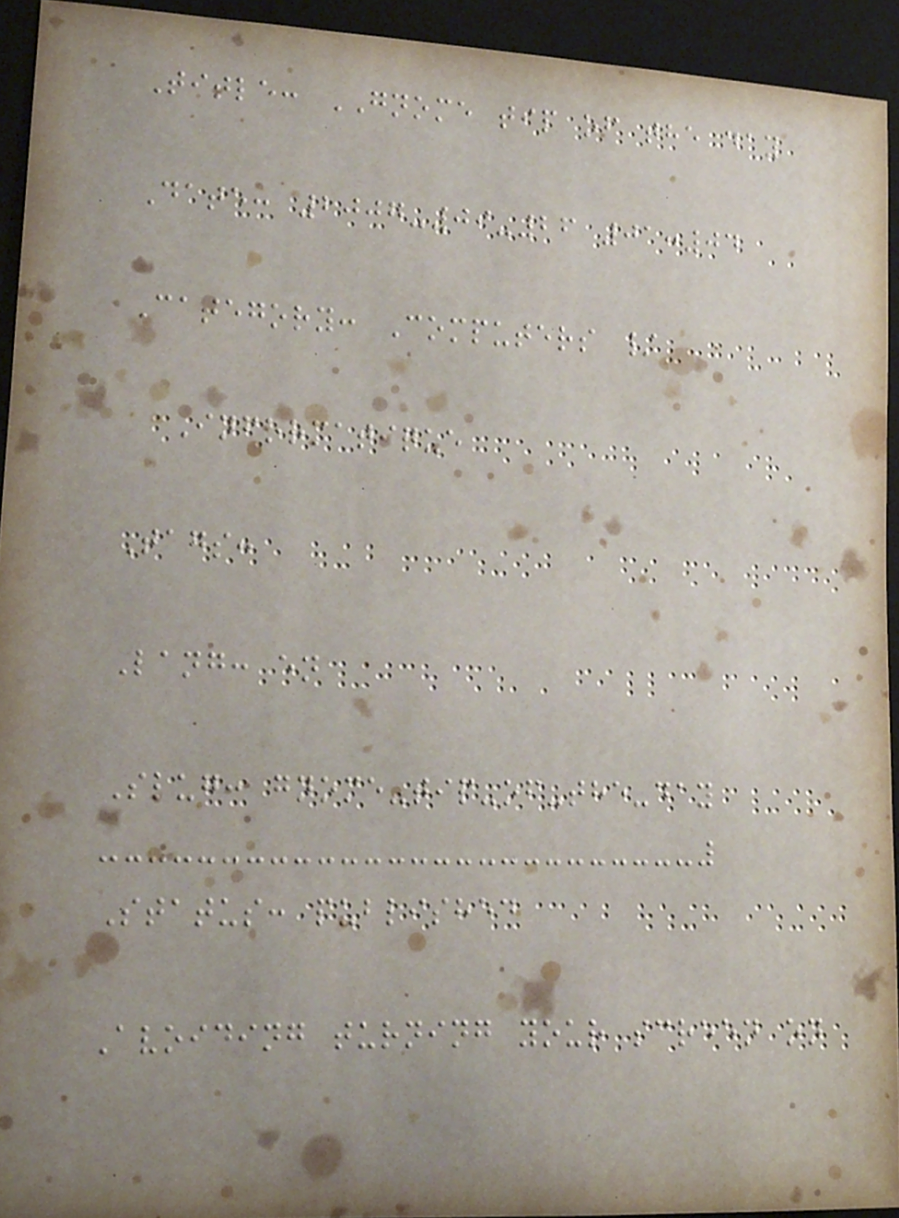Title: GNOME tip of the day
Date: 2007-09-26 01:04
Category: Computers /
Informatique
Tags:
Lang: en
Slug: gnome-tip-of-the-day
Status: published
Avoiding turning your screen on
